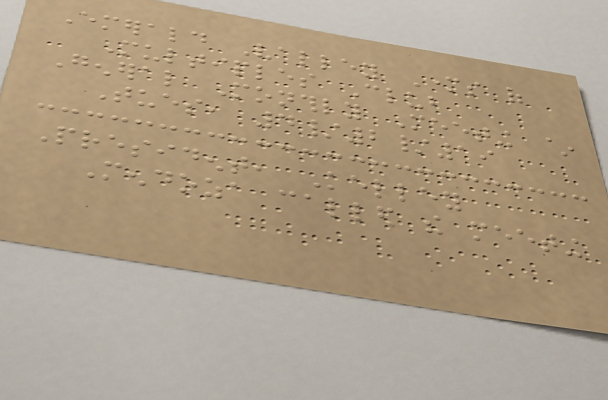Emerald Valley Mothers of
Multiples Club
General Monthly Meeting ~
Tues, 4/2/19
President, Kelley
Mendoza called the meeting
